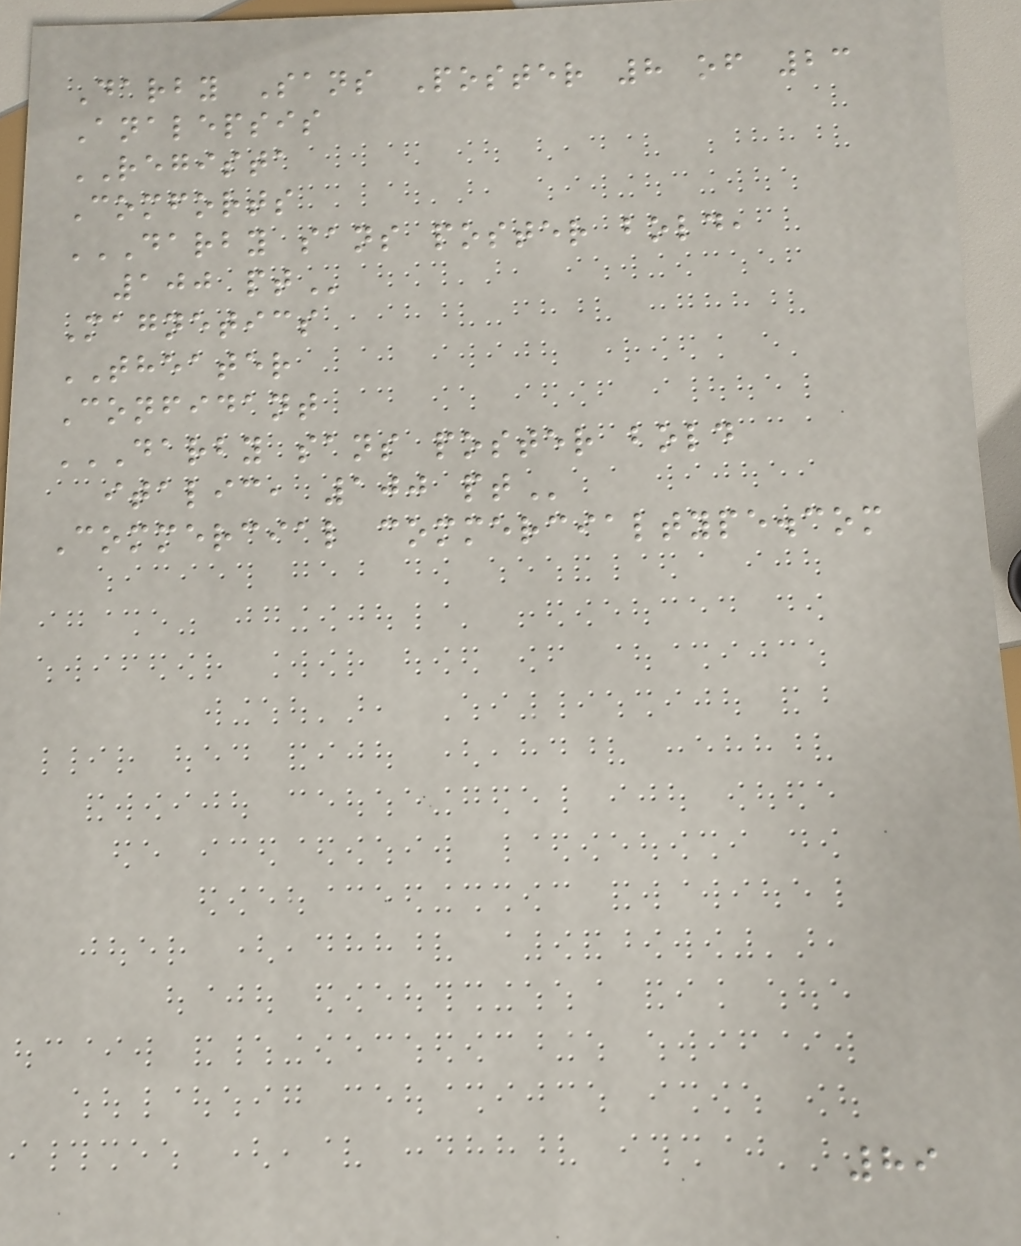Darby Sans Poster 8 of 23
Analepsis
REGISTA
Comforts
DARBY SANS POSTER BOLD,
100 PT
Magnetics
THEATER
Confidant
DARBY SANS POSTER BOLD
ITALIC, 100 PT
Commercial commercialtype.com
89
